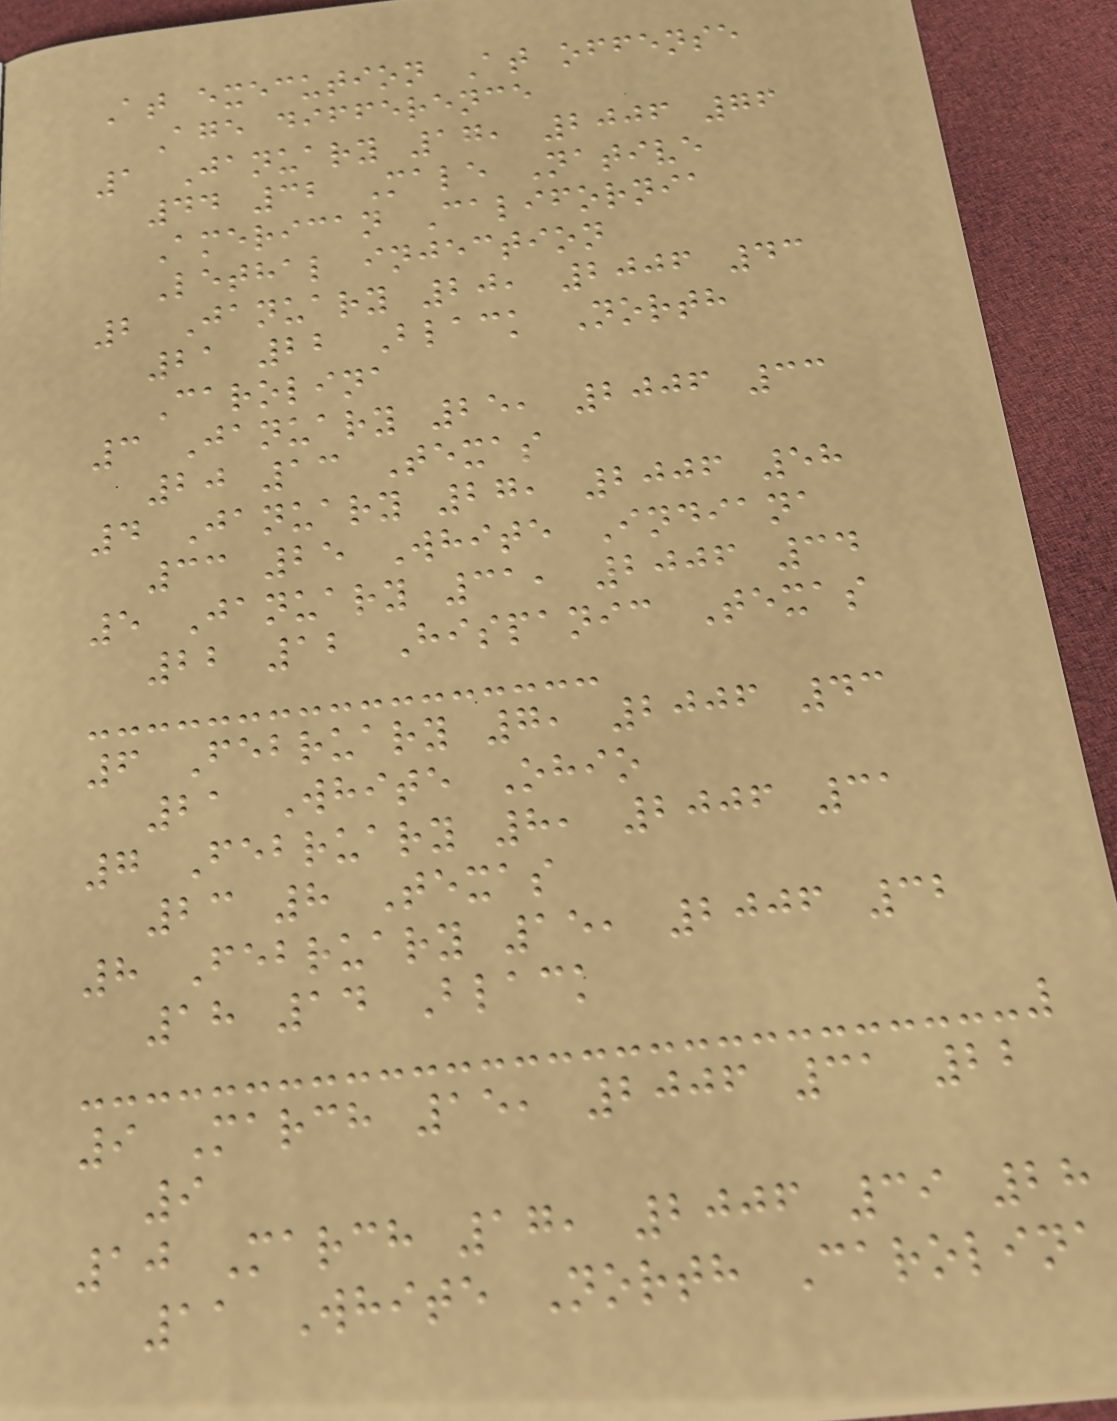At execution At offense
Age difference
1 January 17, 2006 76
44 32 Male Native
American California
Lethal injection
2 January 20, 2006 43
21 22 Black North
Carolina
3 January 25, 2006 33
20 13 Texas
4 January 27, 2006 58
33 25 White Indiana
5 January 31, 2006 34
22 12 Hispanic Texas
6 February 7, 2006 43
21 White Ohio
7 February 8, 2006 31
23 8 Texas
8 February 15, 2006 32
18 14 Black
9 March 15, 2006 31 22
9
10 March 17, 2006 39 28
11 White North Carolina
